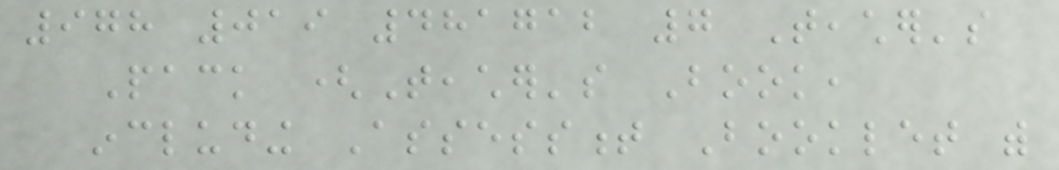978 019 481712 7 Teacher's
Pack (Teacher's Book,
including Assessment Booklet with
